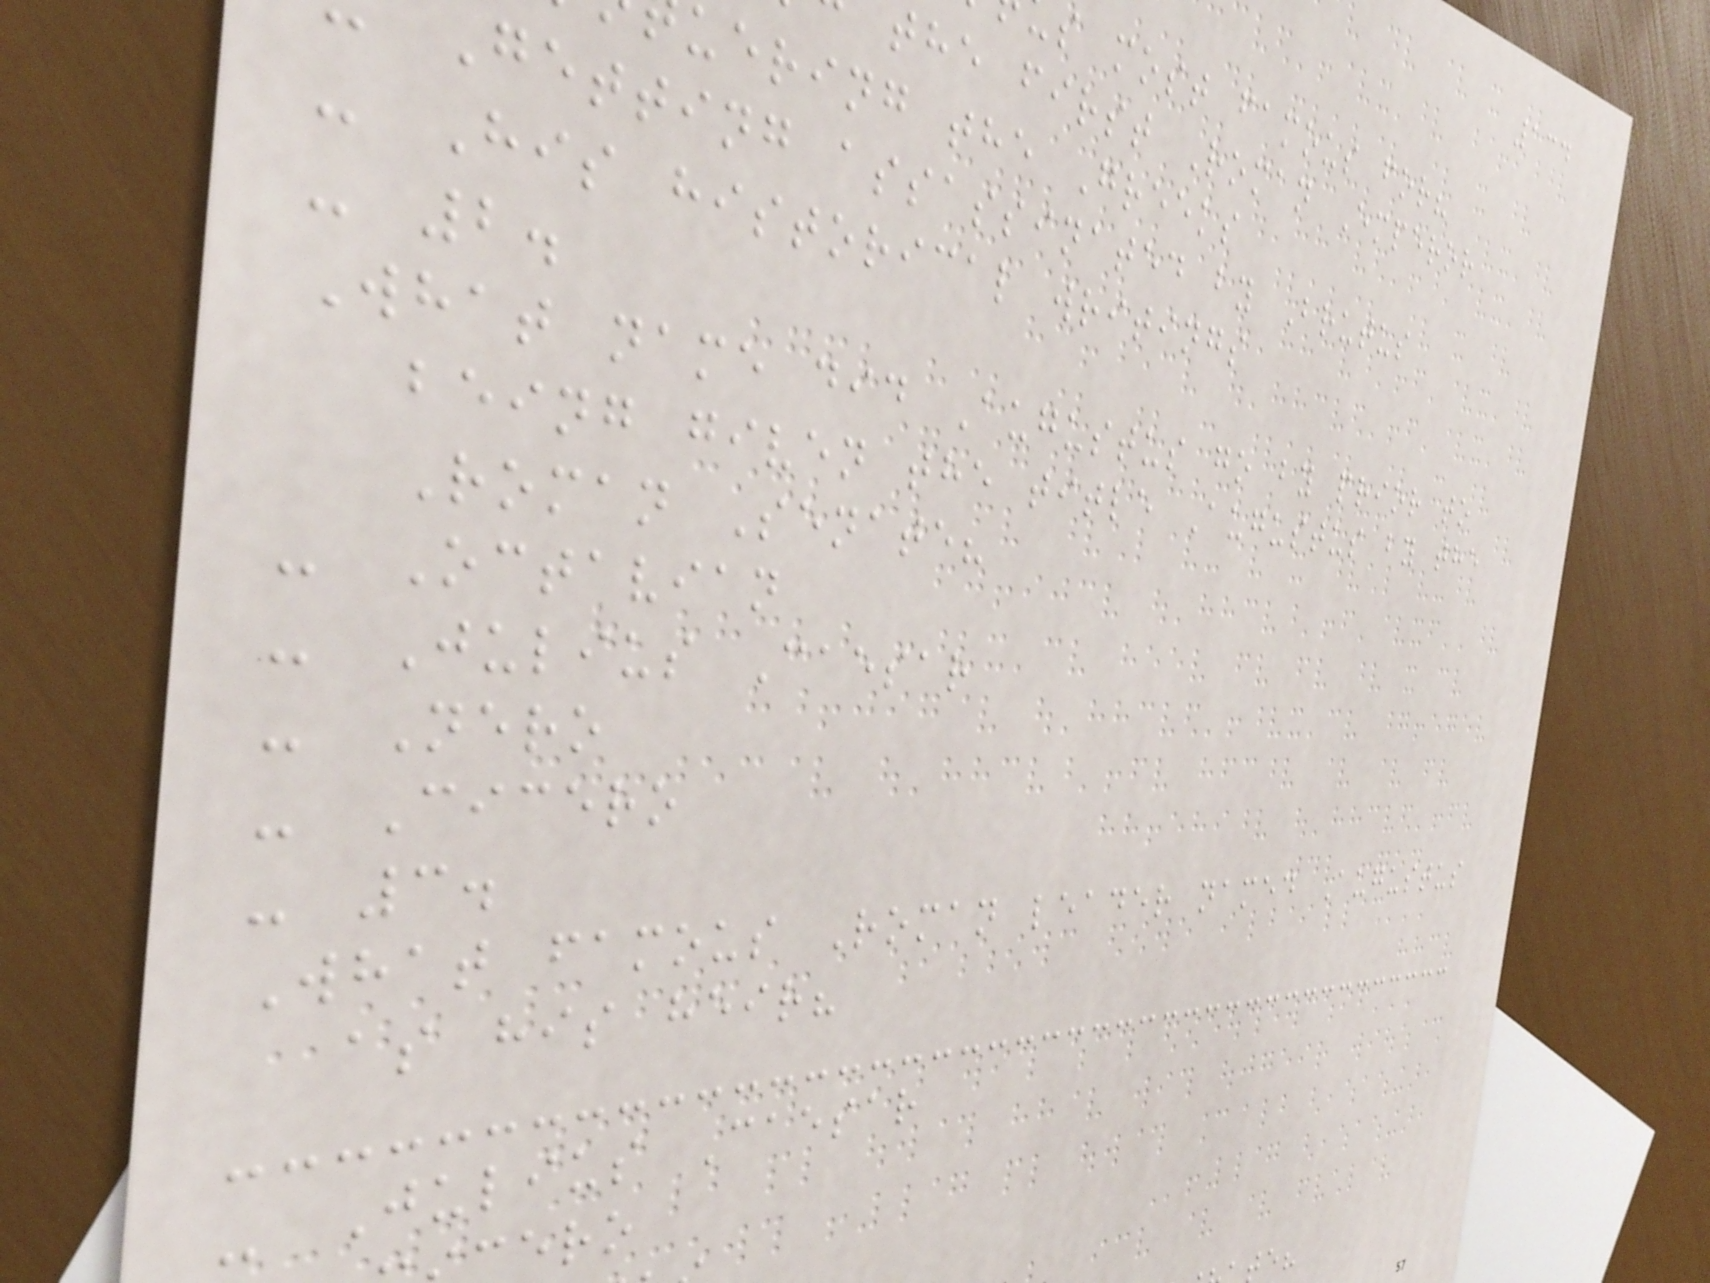134
s most famous for?
the first Roman Emperor
uering the Greeks
Getting assassinated by Brutus
- His historical writings
- 2.
What name did Augustus go by prior to
being given the title Augustus by the
Roman Senate?
- Octavian
- Julius Caesar
- Nero
- Cicero
- 3.
What famous Roman leader named Augustus
as his heir?
- Julius Caesar
